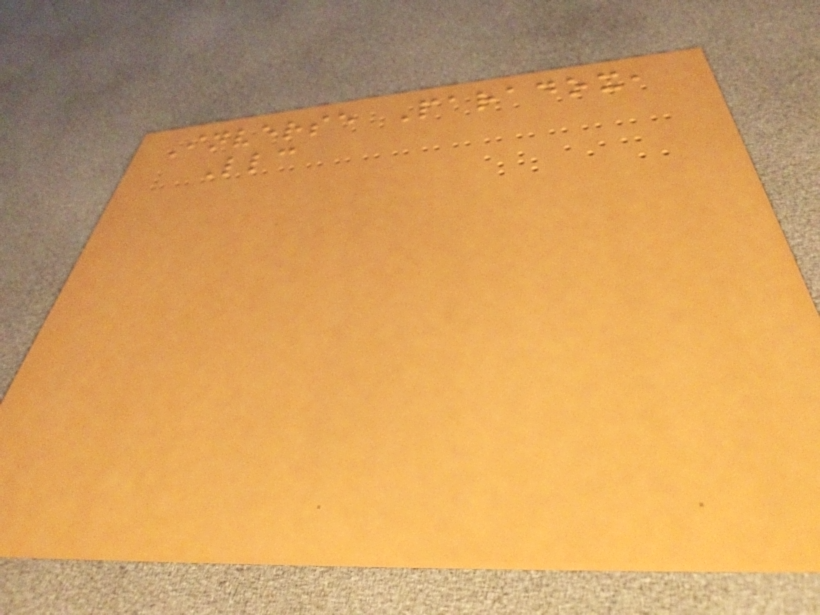Inverse Paradox,
Llc
